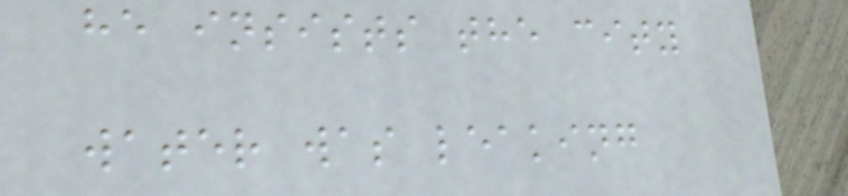he insists the city
water was leaking
